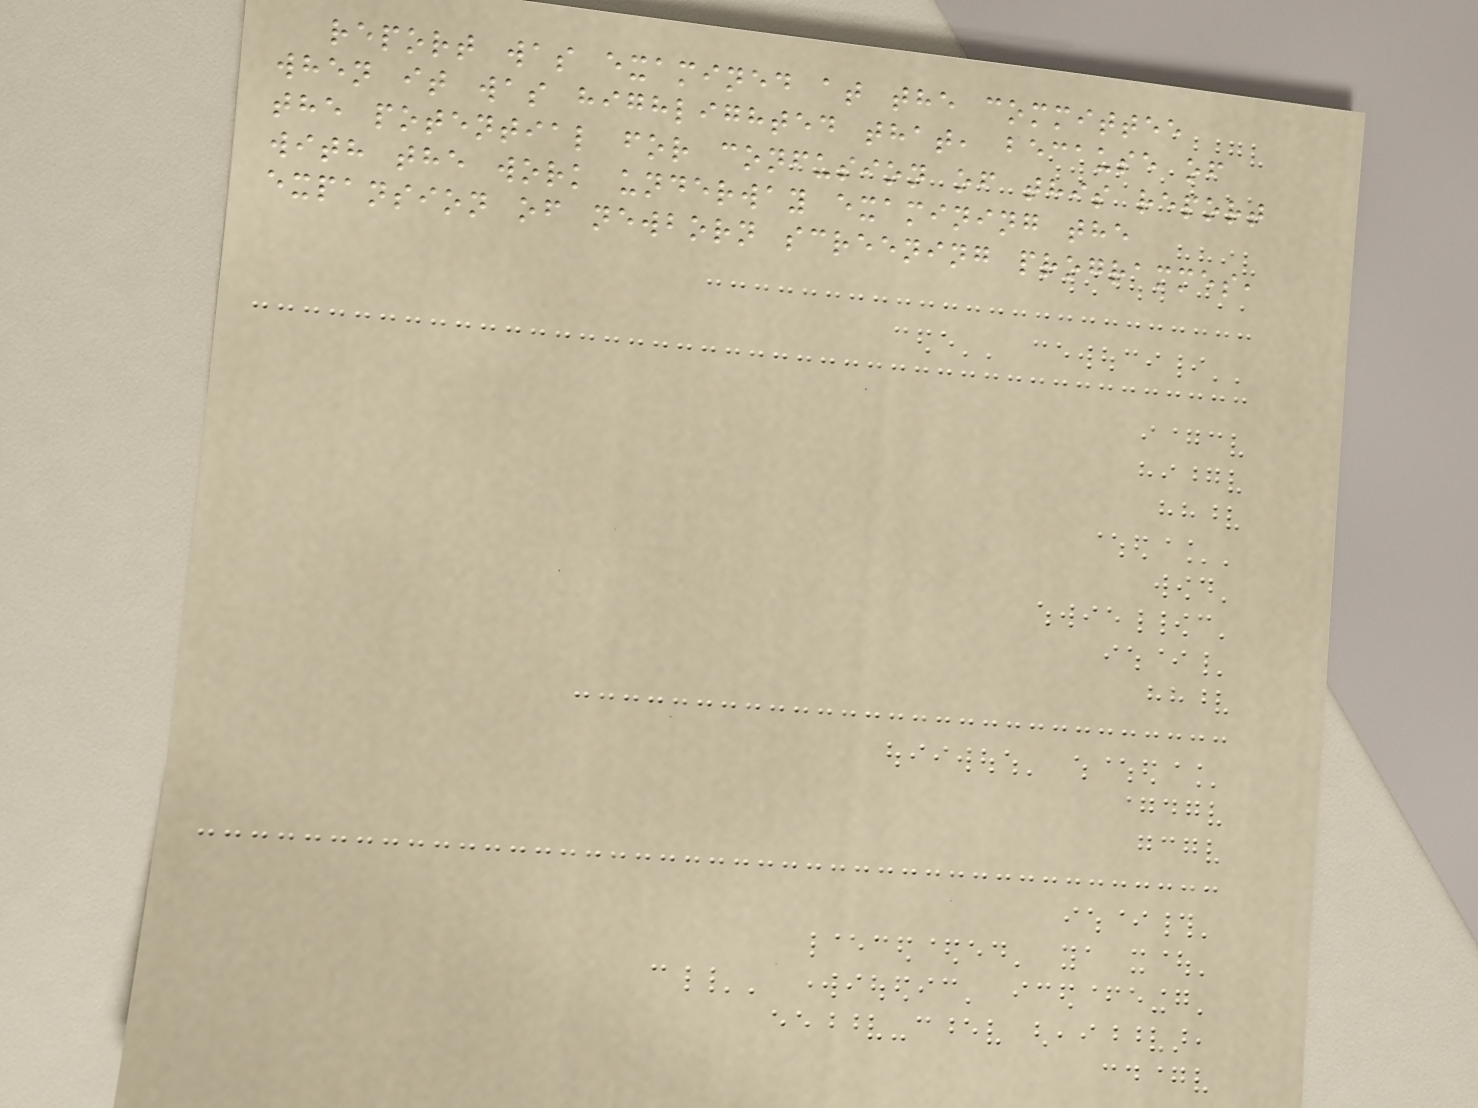report was examined at the committee
when it was highlighted that, because of
the potential for confusion of this report
with the work underway examining the
expansion of newborn screening programmes,
